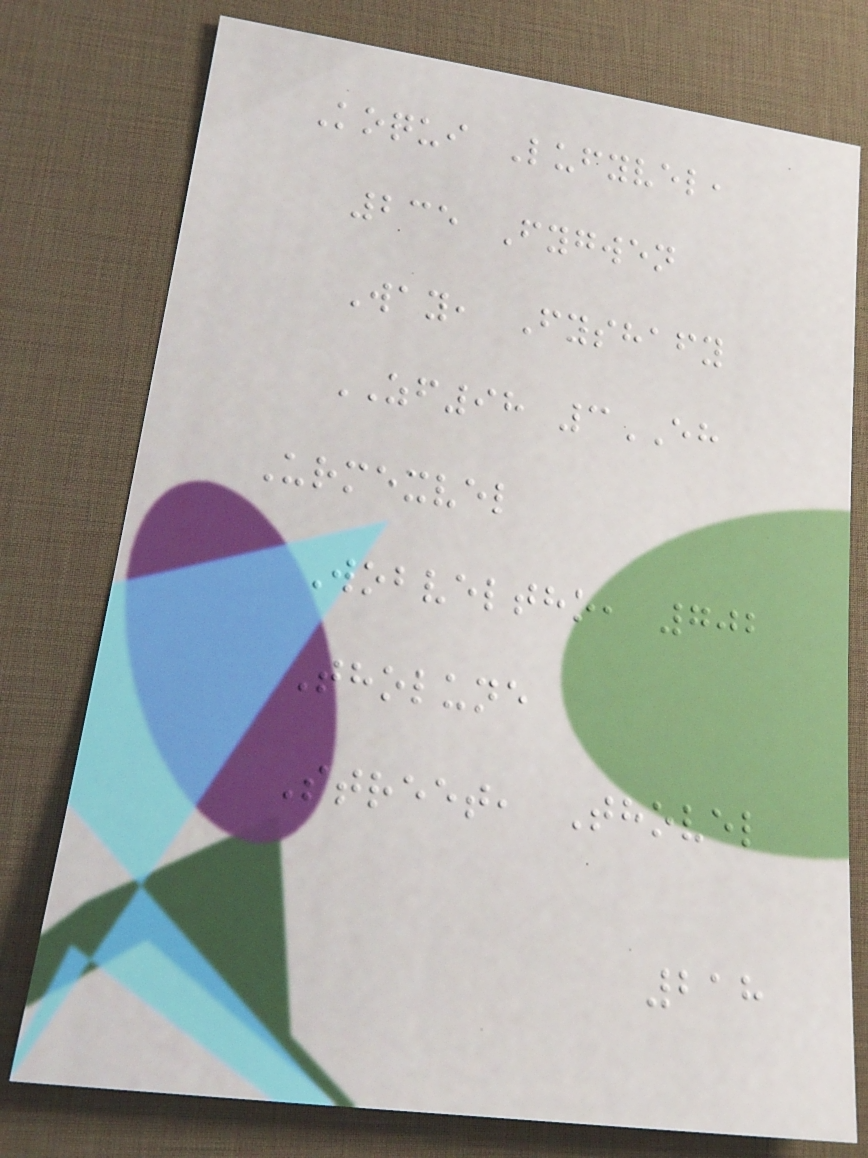Koqui Lufyvel,
235 Fygwen
Way, Fyshafy
ZF98 3EH
Urmexvel
Wobveltho, 702
Tholune
Street, Thovel
218
